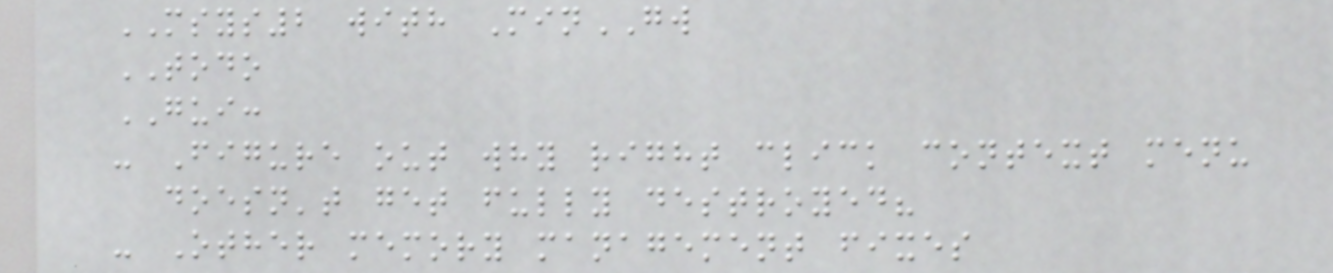MSYS2 with MinGW
TODO
GUI:
- Figure out why right click context menu
doesn't get fully destroyed?
- Other memory management fixes
